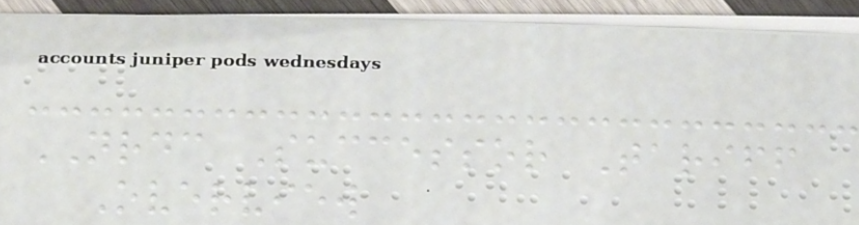NRDC Successor Tariff
Overview
